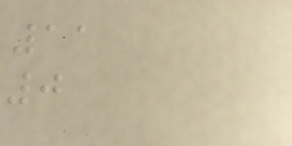11
0
